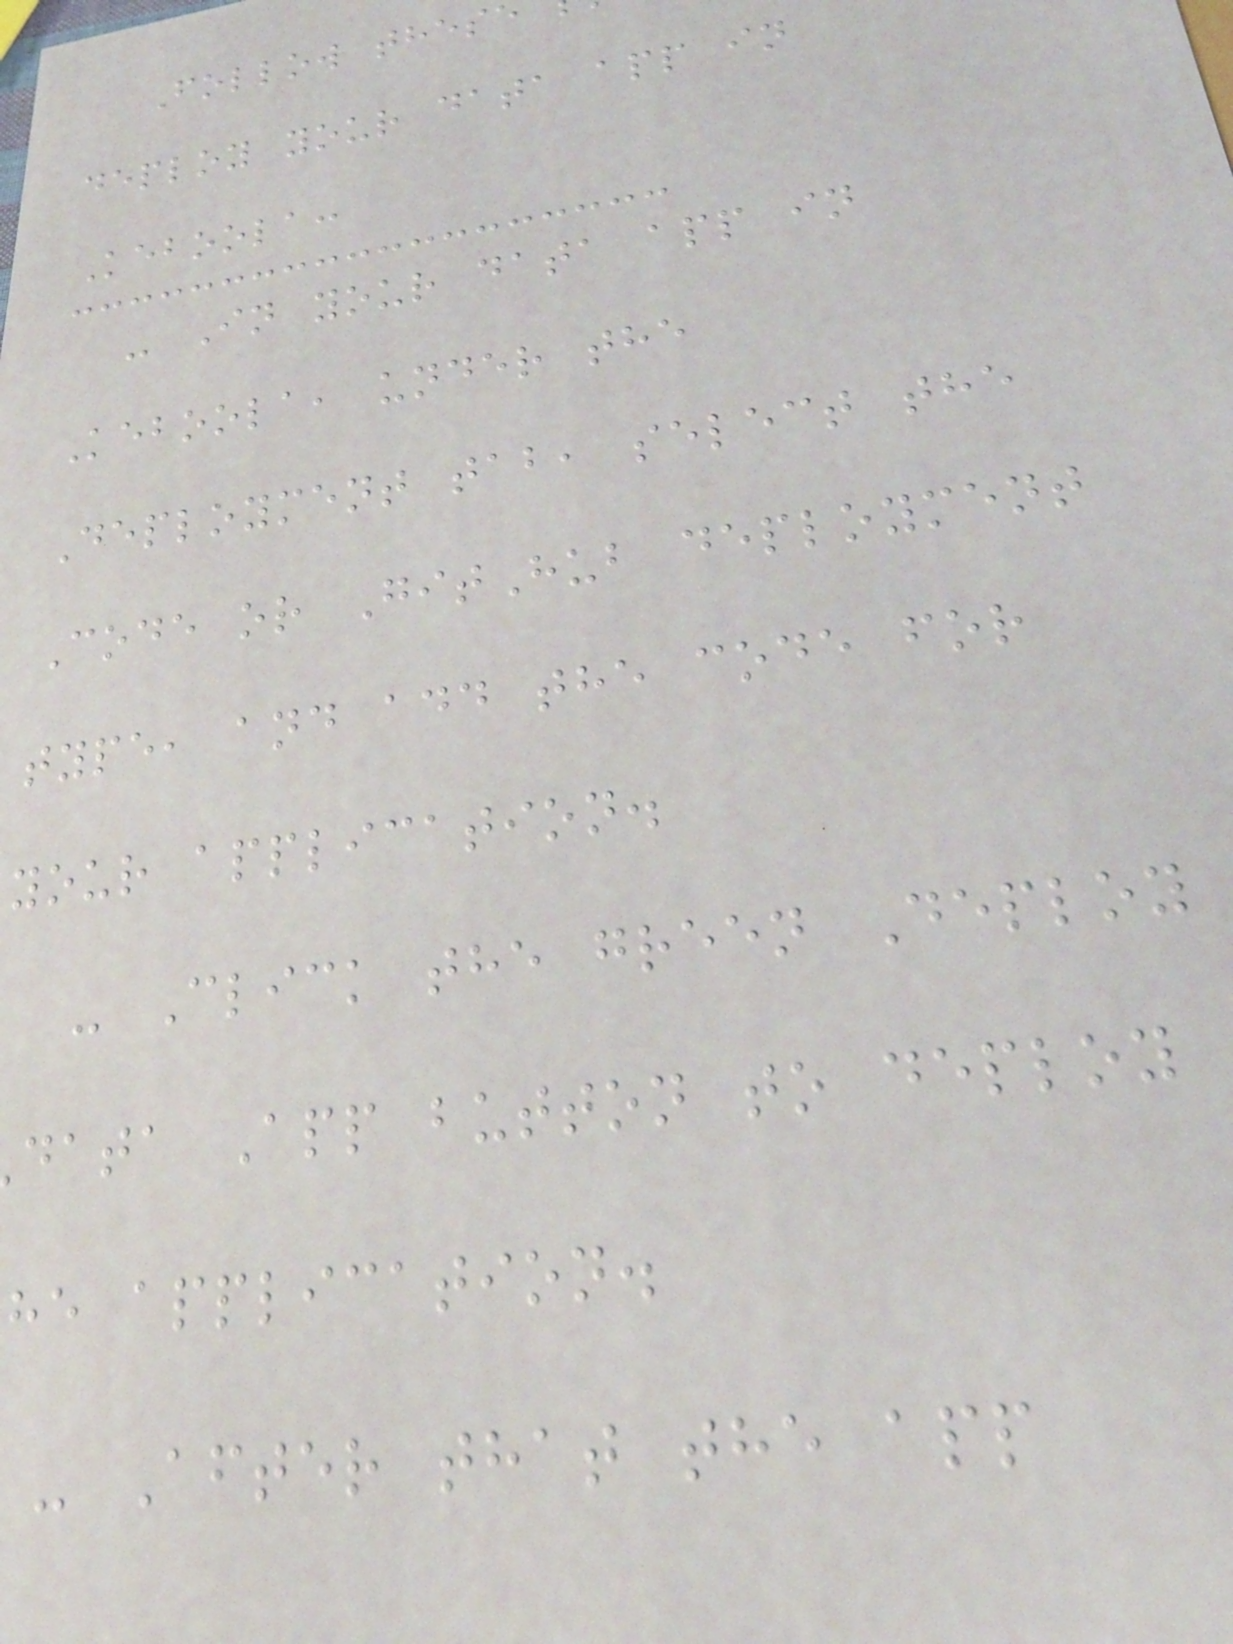Follow thes
deploy your data app in
Keboola:
- In your data app in
Keboola, under the
Deployment tab, select the
Code or GitHub deployment
type, and add the code for
your application.
- Click the green Deploy
data App button to deploy
he application.
- After that the app
